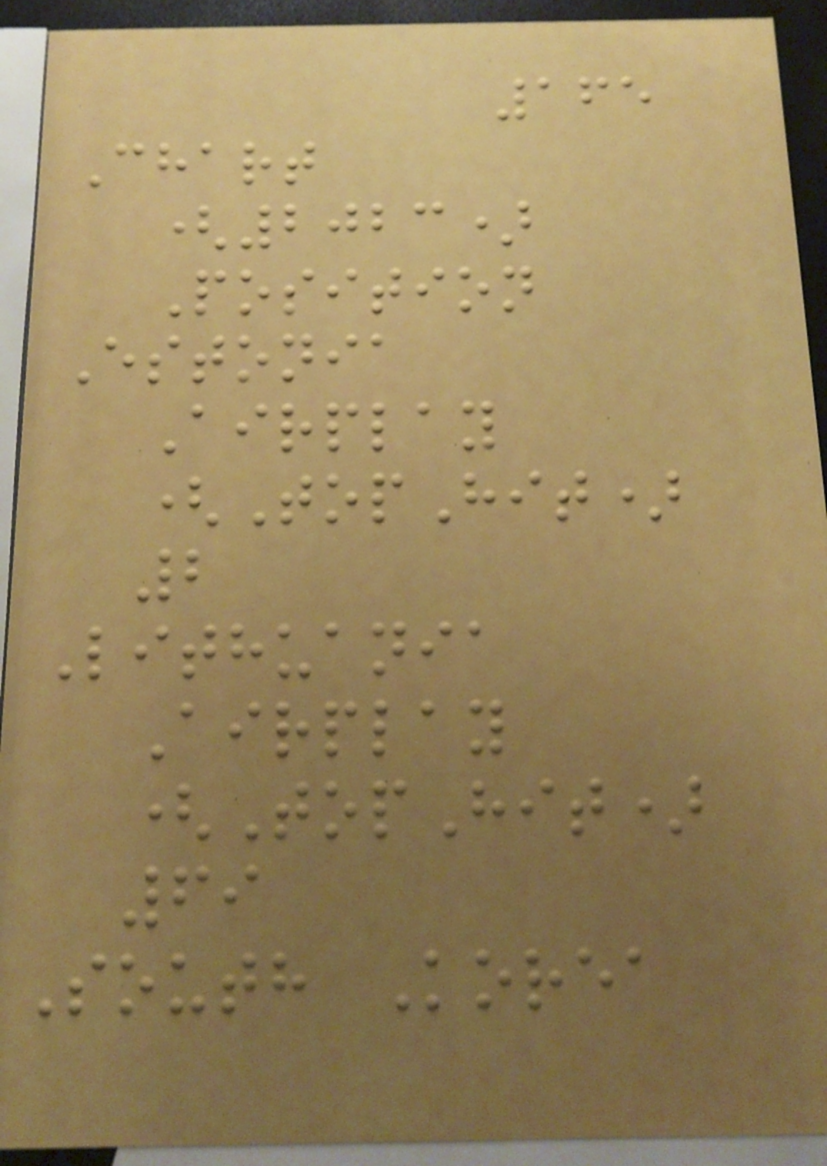165
Chart
(2023)
Position
Estonia
Airplay
(TopHit)
2
Lithuania
Airplay
(TopHit)
69
South Korea
